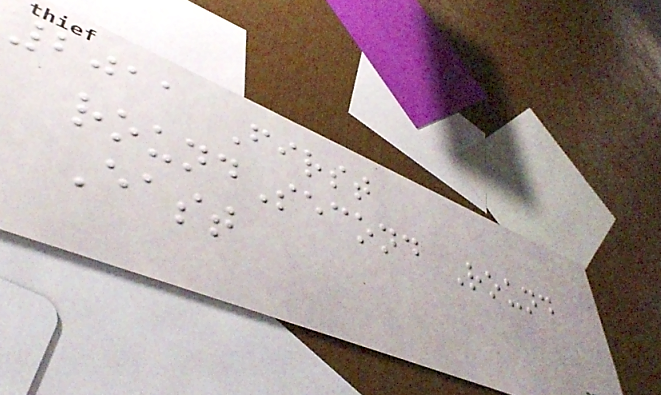2011 First
roundSecond Round
East
